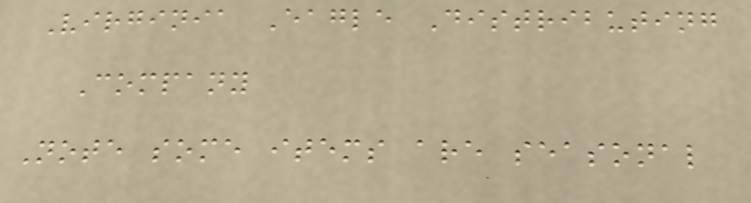Virginia Eagle Distributing
Company
Note some items are seasonal
